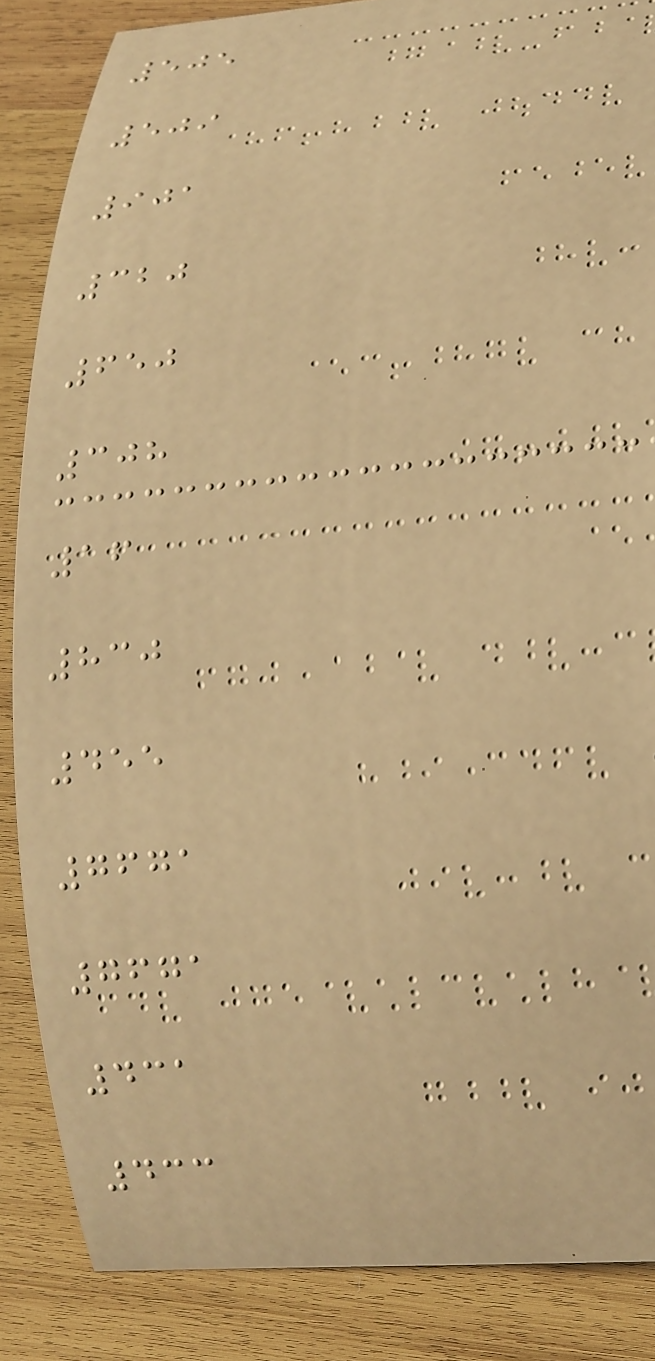505
509
901
320
650
308
16
830
455
7671
7671
431
433
